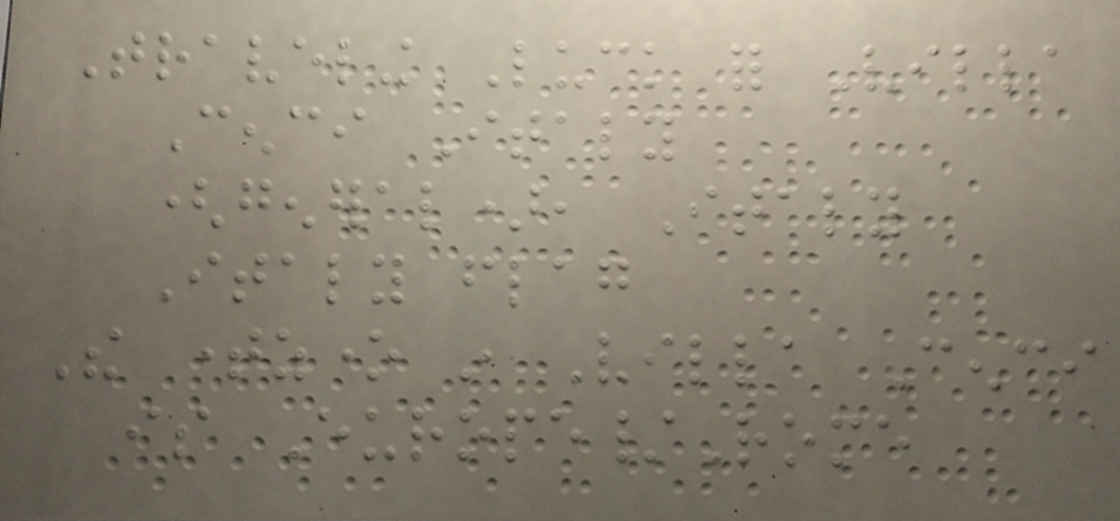Traveling Luck for Villa
Cenci Italy
(general), Italy
Italy flag
The timezone in Villa Cenci
is Europe/Rome
